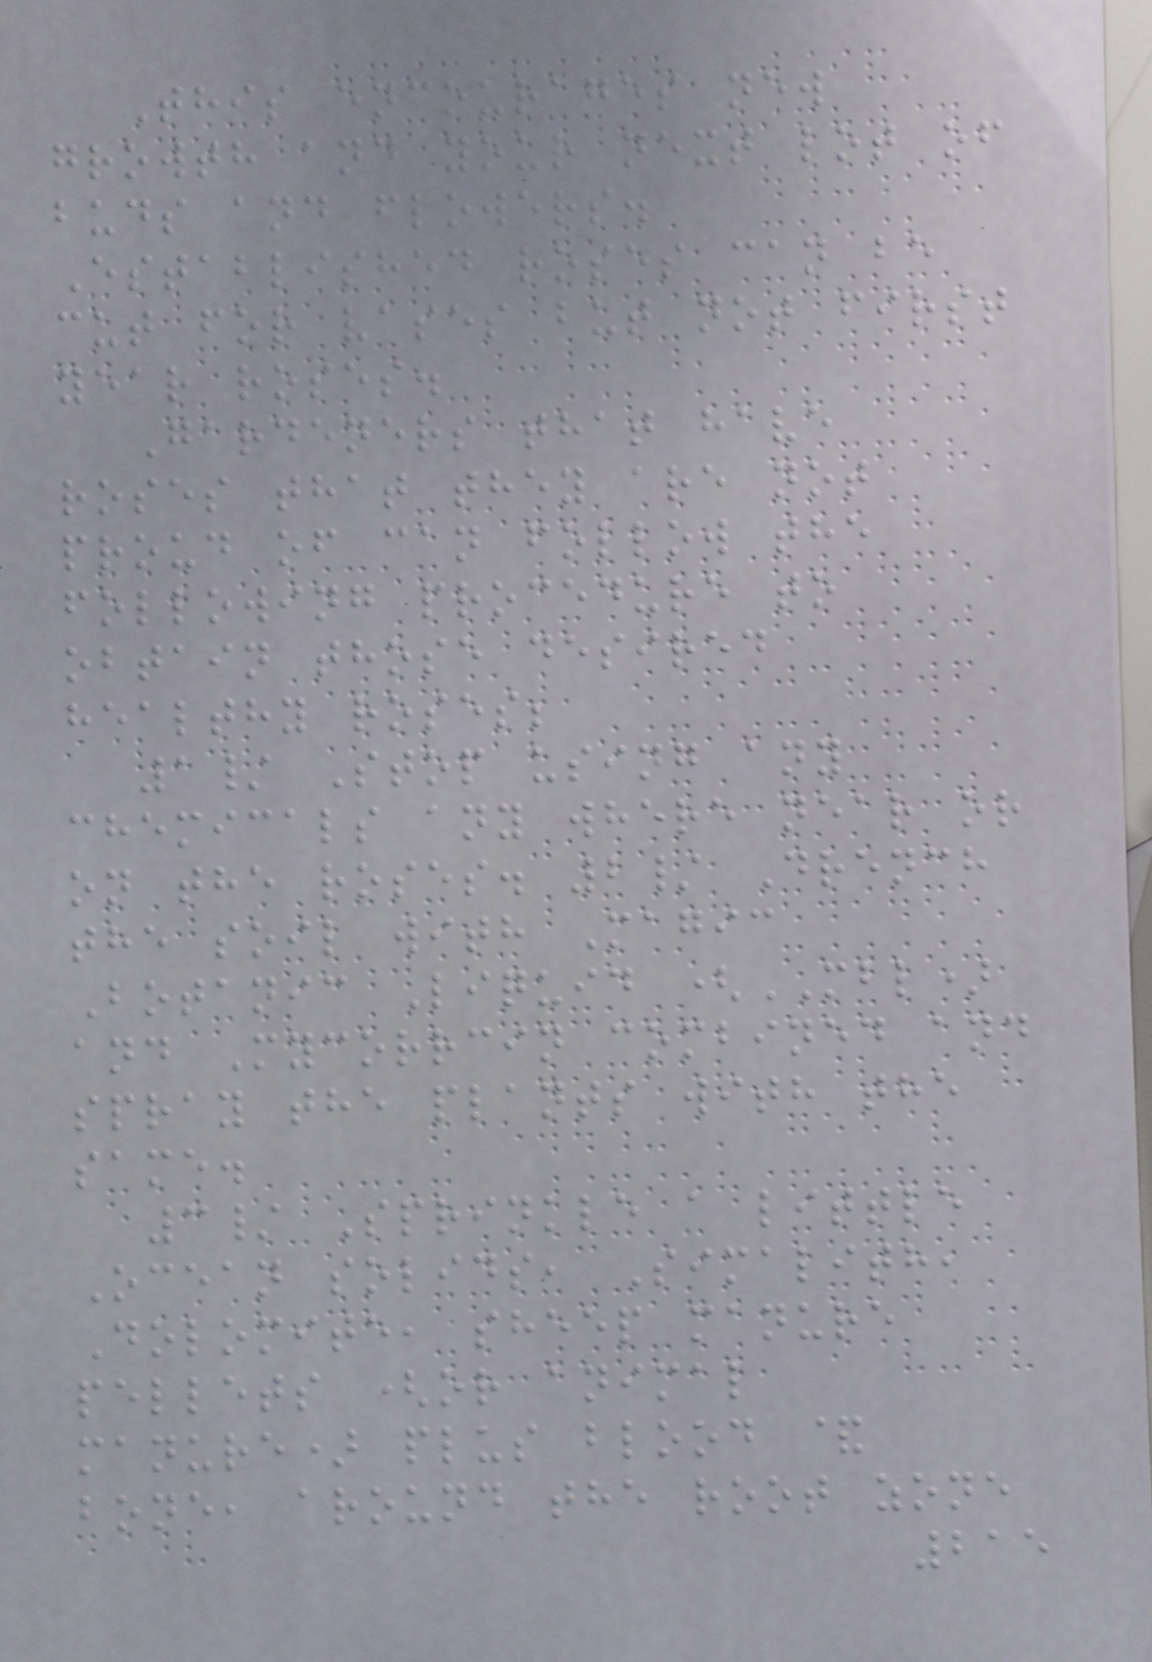This encourages new
growth and your next lot of
buds and flowers.
Established roses can be
cut for vases but not first
year roses.
Gardeners that have
roses that they are not
proud of can follow the
following procedure to
obtain those desired
healthy roses;
1/ Stop using any
chemicals any where near or
on the roses. 2/ Drench
the soil with Magic
Botanic Liquid (MBL)
and Mycorrcin combined and
spray the plants with the
same.
3/ Sprinkle a little
Ocean solids, Simalith,
Dolomite, sheep manure
pellets (or animal
manure) plus blood &
bone, around the root zone
215
